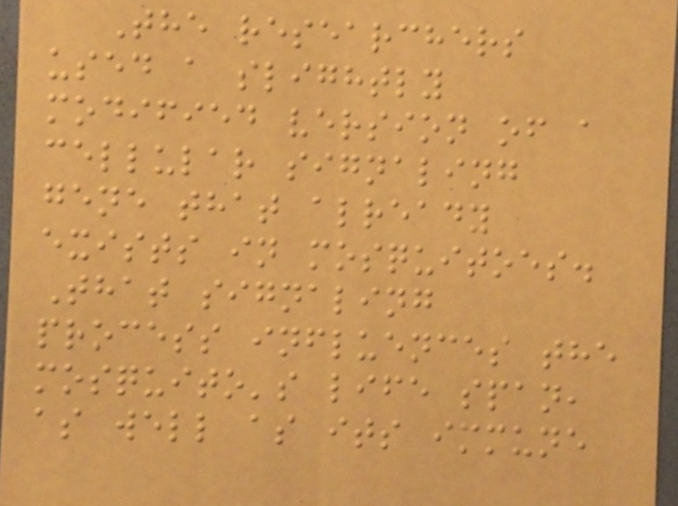The researchers
used a slightly
modified version of a
cellular signaling
gene that already
exists in mosquitoes.
That signaling
process influences the
mosquito's life span,
as well as its immune
